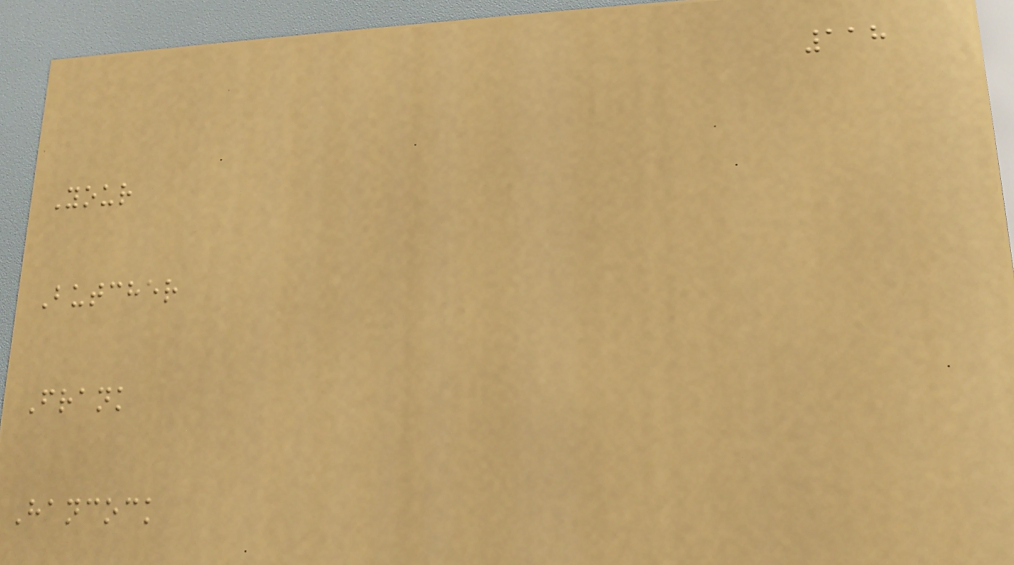118
Your
Butcher
Frank
Hancock
